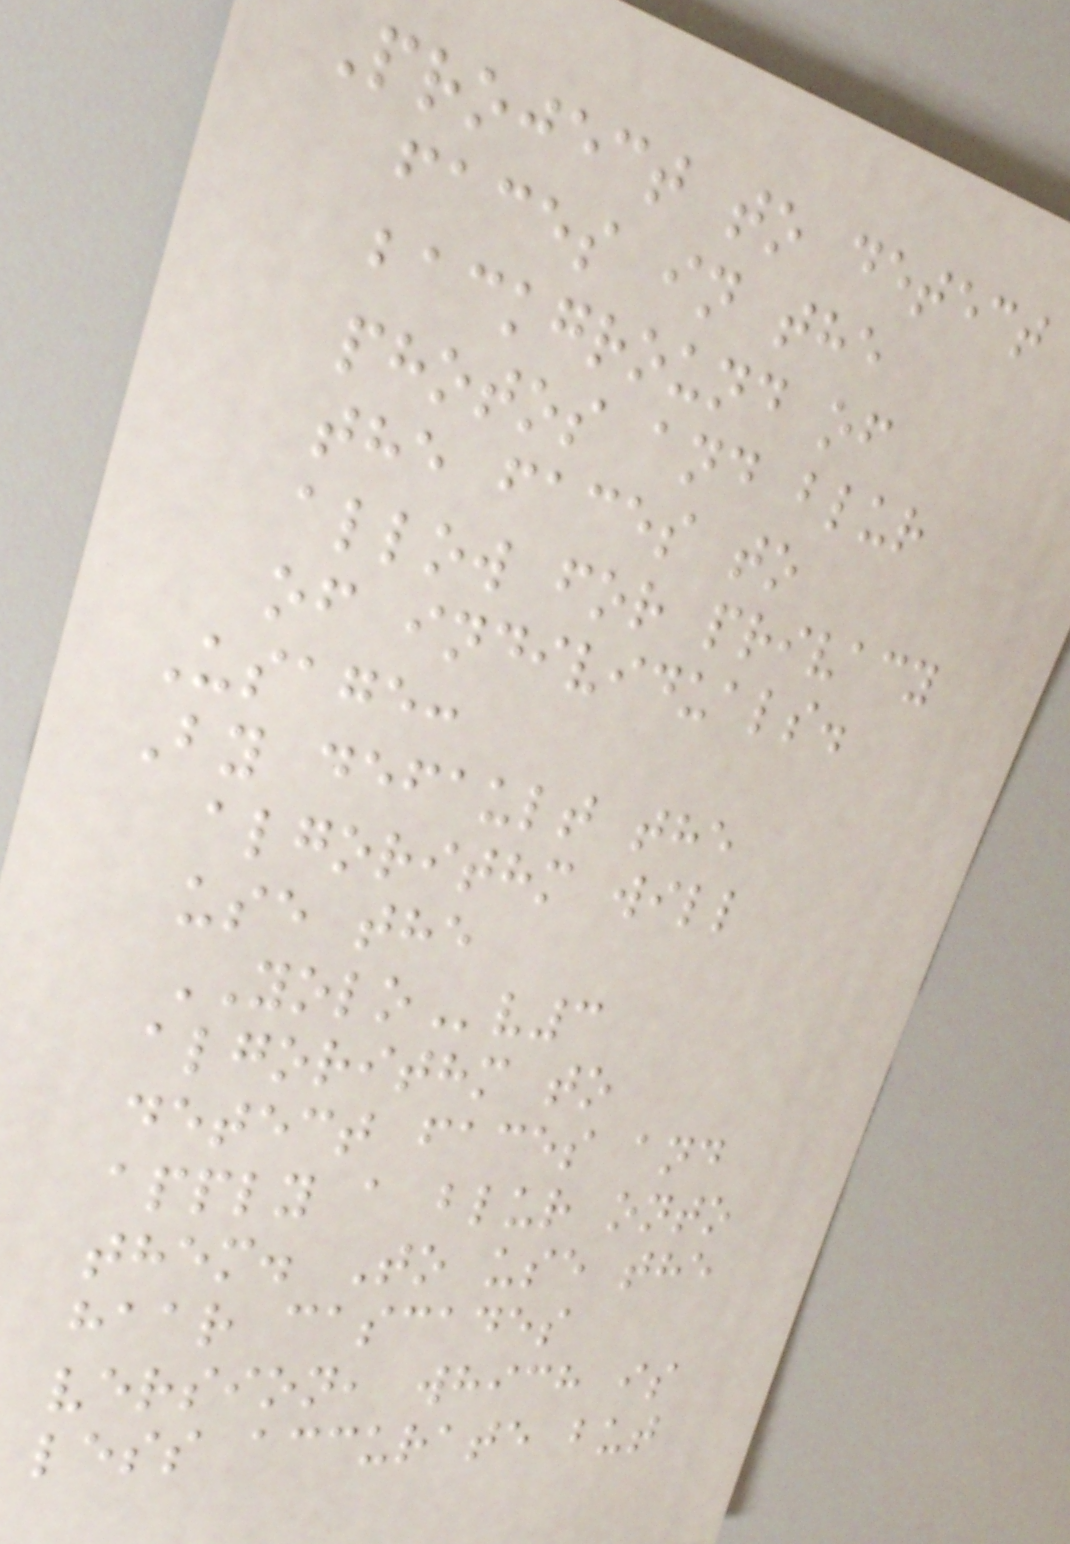Project to detect
faces in the
background of
photos and blur
the faces to
allow for privacy
of individuals.
Usage:
By default the
algorithm will
use the
YOLOv3
algorithm to
detect faces and
apply a blur onto
them. To use the
haar cascades
version, which is
less accurate but
